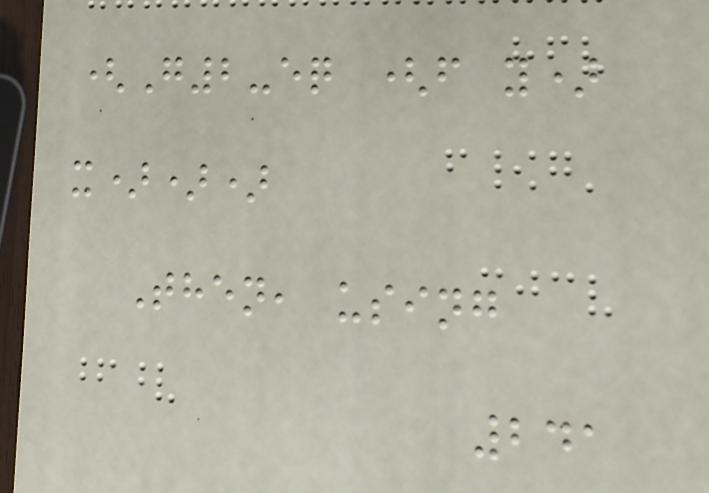(G2-eq (f y)
x)))
Then, using
241
